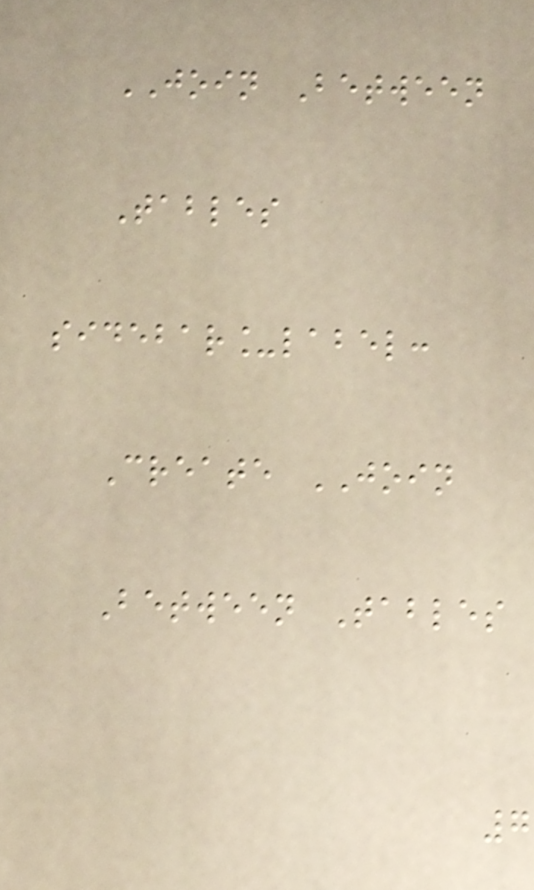JOIN Between
Tables
sidebar_label:
Create JOIN
Between Tables
7
